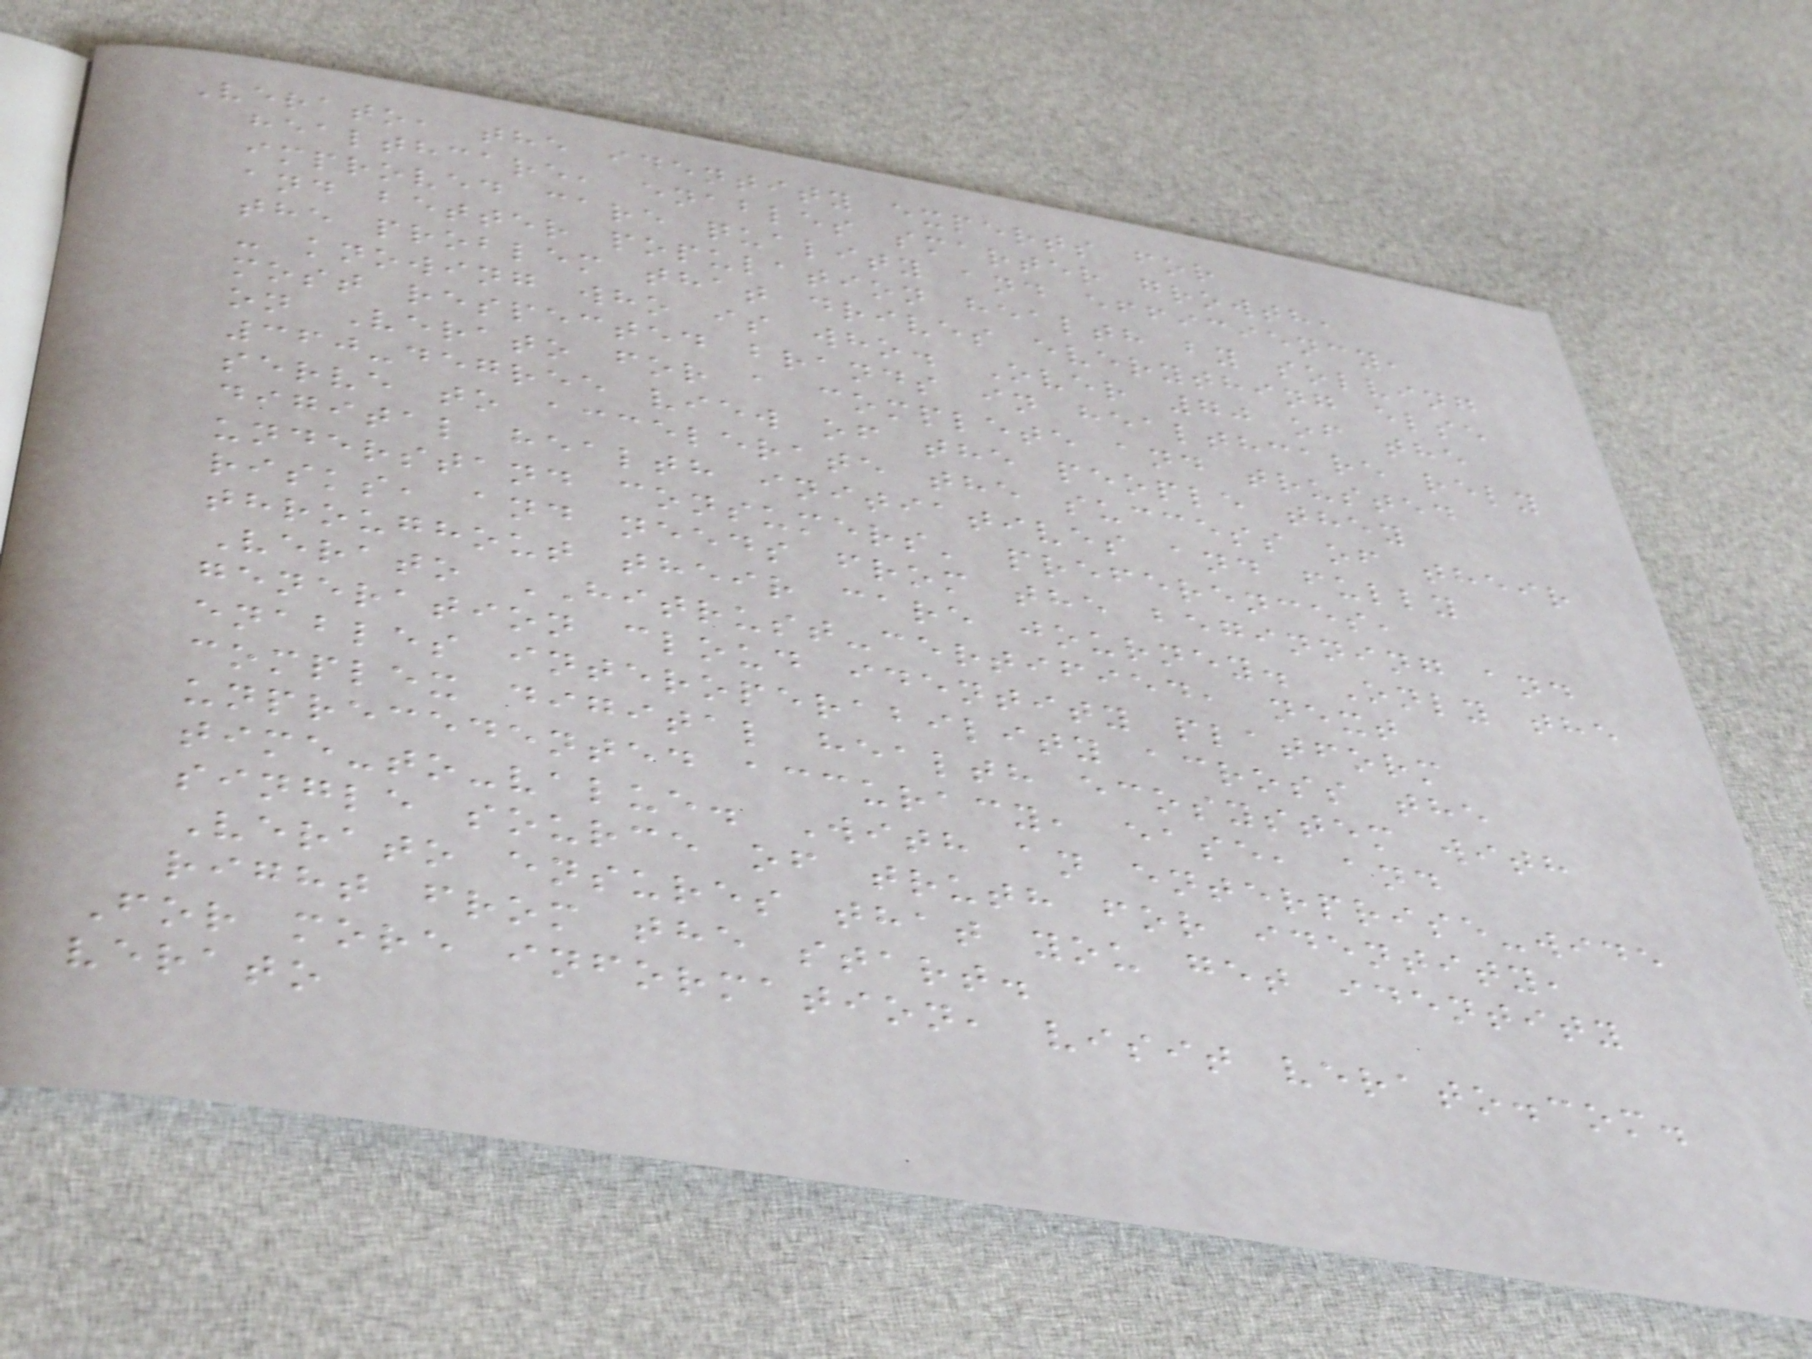Verato, the identity experts for
healthcare, enables smarter growth,
improved care quality and efficiency,
and better population health by solving
the problem that drives everything else
- knowing who is who. Over 70 of the
most respected brands in healthcare rely
on Verato for a complete and trusted
360-degree view of the people they
serve to accelerate the success of their
digital health initiatives and fully
understand consumers' preferences,
risks, and needs from the beginning and
throughout their care journey. Only the
Verato HITRUST-certified, next
generation cloud identity platform
enables interoperability across the
complex digital health ecosystem with
unprecedented accuracy, ease, and
time-to-value. With an enterprise-wide
single source of truth for identity,
Verato ensures that you get identity
right from the start.
For more information, visit verato.com.
verato
